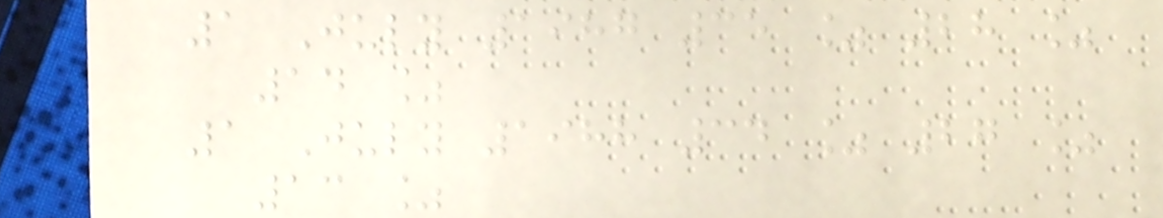1 July 1987 35 % 28 %
14 %
1 July 1988 34 % 27 %
13 %
